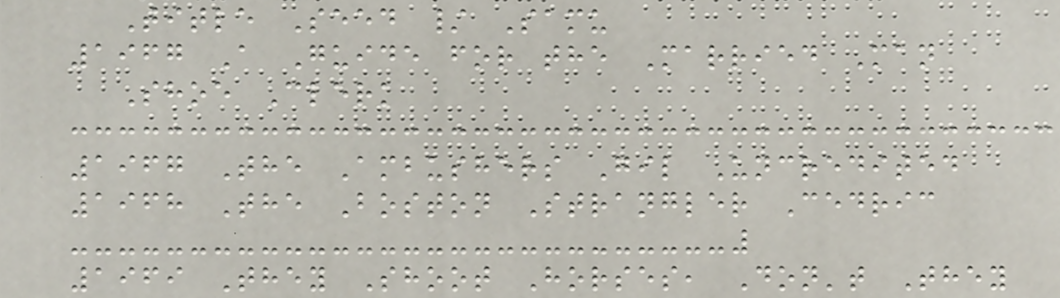Title Seed / Samu
1967 A Guide for the Married Man
Shoe Clerk
1967 The Ambushers Gil Uncredited
1968 The Boston Strangler Cedric
1969 They Shoot Horses, Don't They
